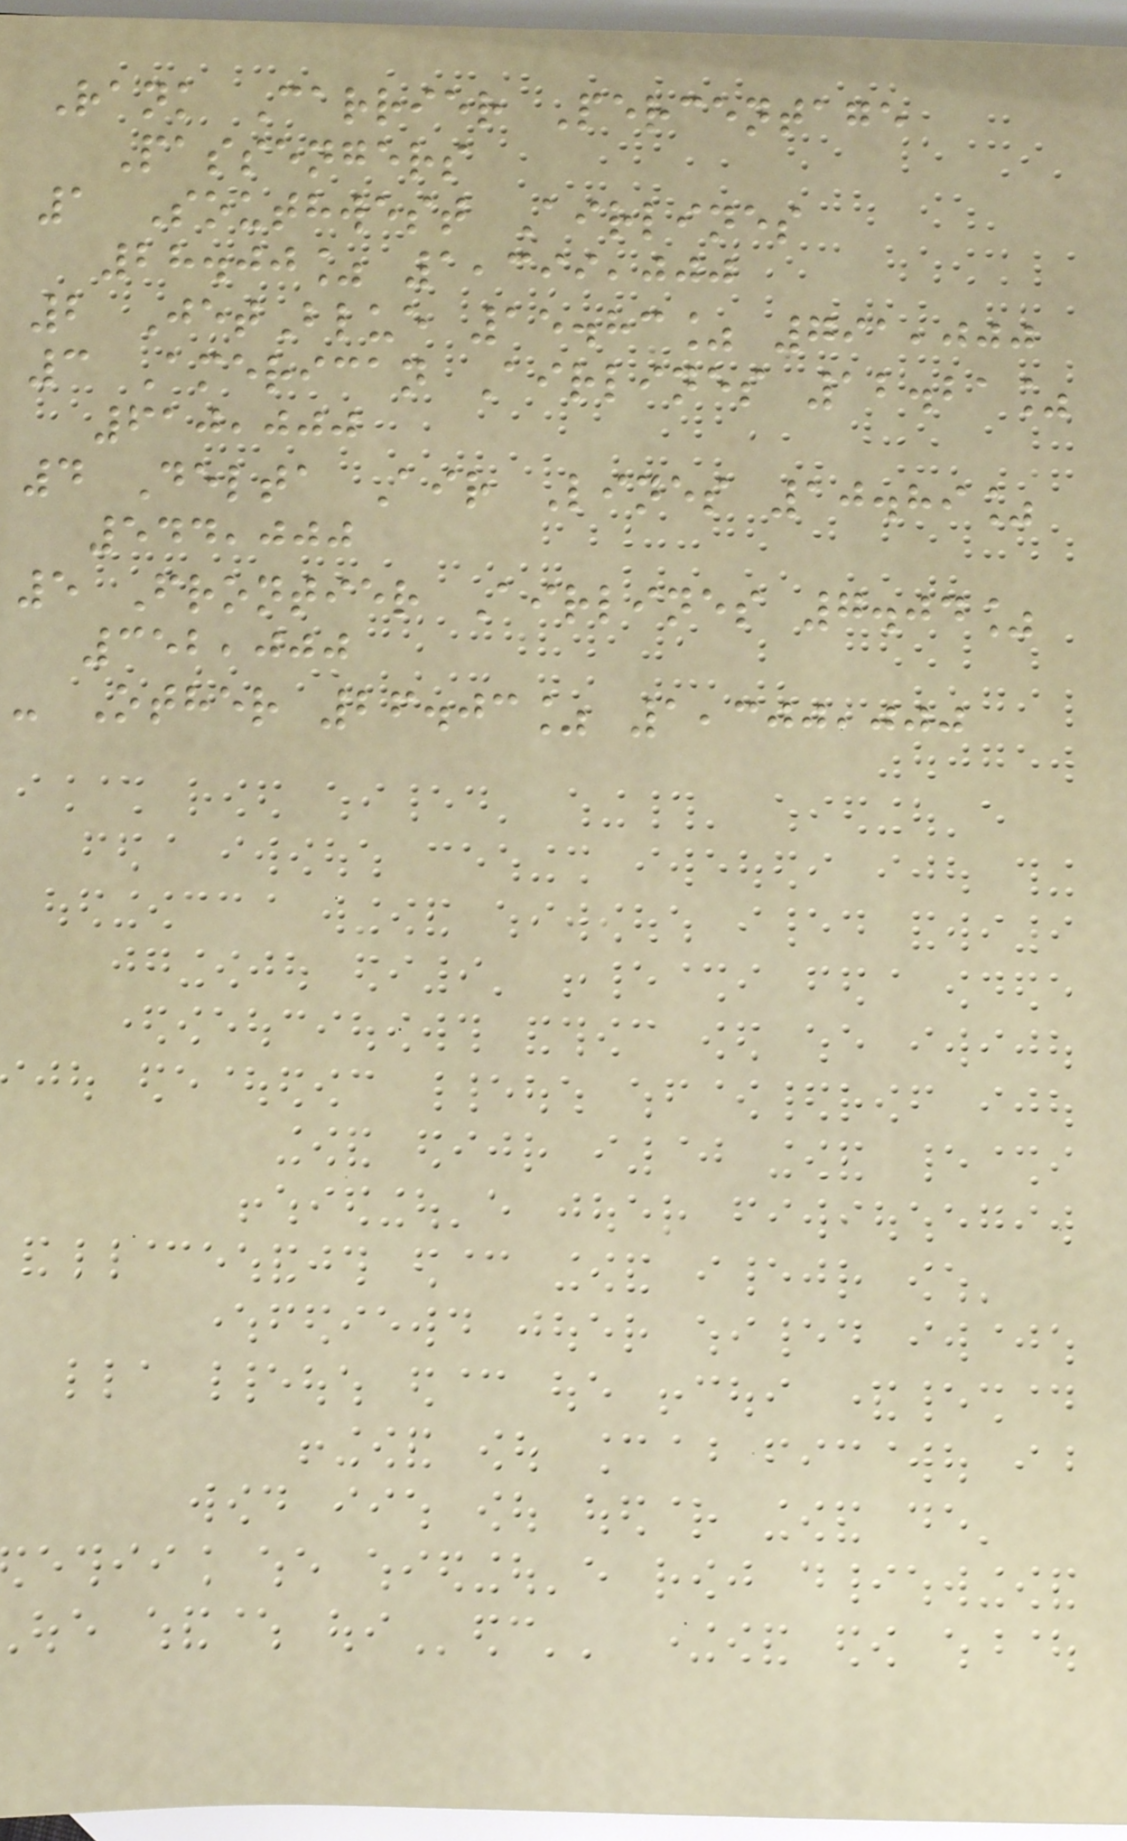Rank Carrier Percentage
Passengers
1 Southwest Airlines
28.00% 1,399,000
2 JetBlue 15.83% 791,000
3 American Airlines 12.21%
610,000
4 Delta Air Lines 10.89%
544,000
5 Frontier Airlines 7.04%
352,000
- Other 26.03% 1,300,000
